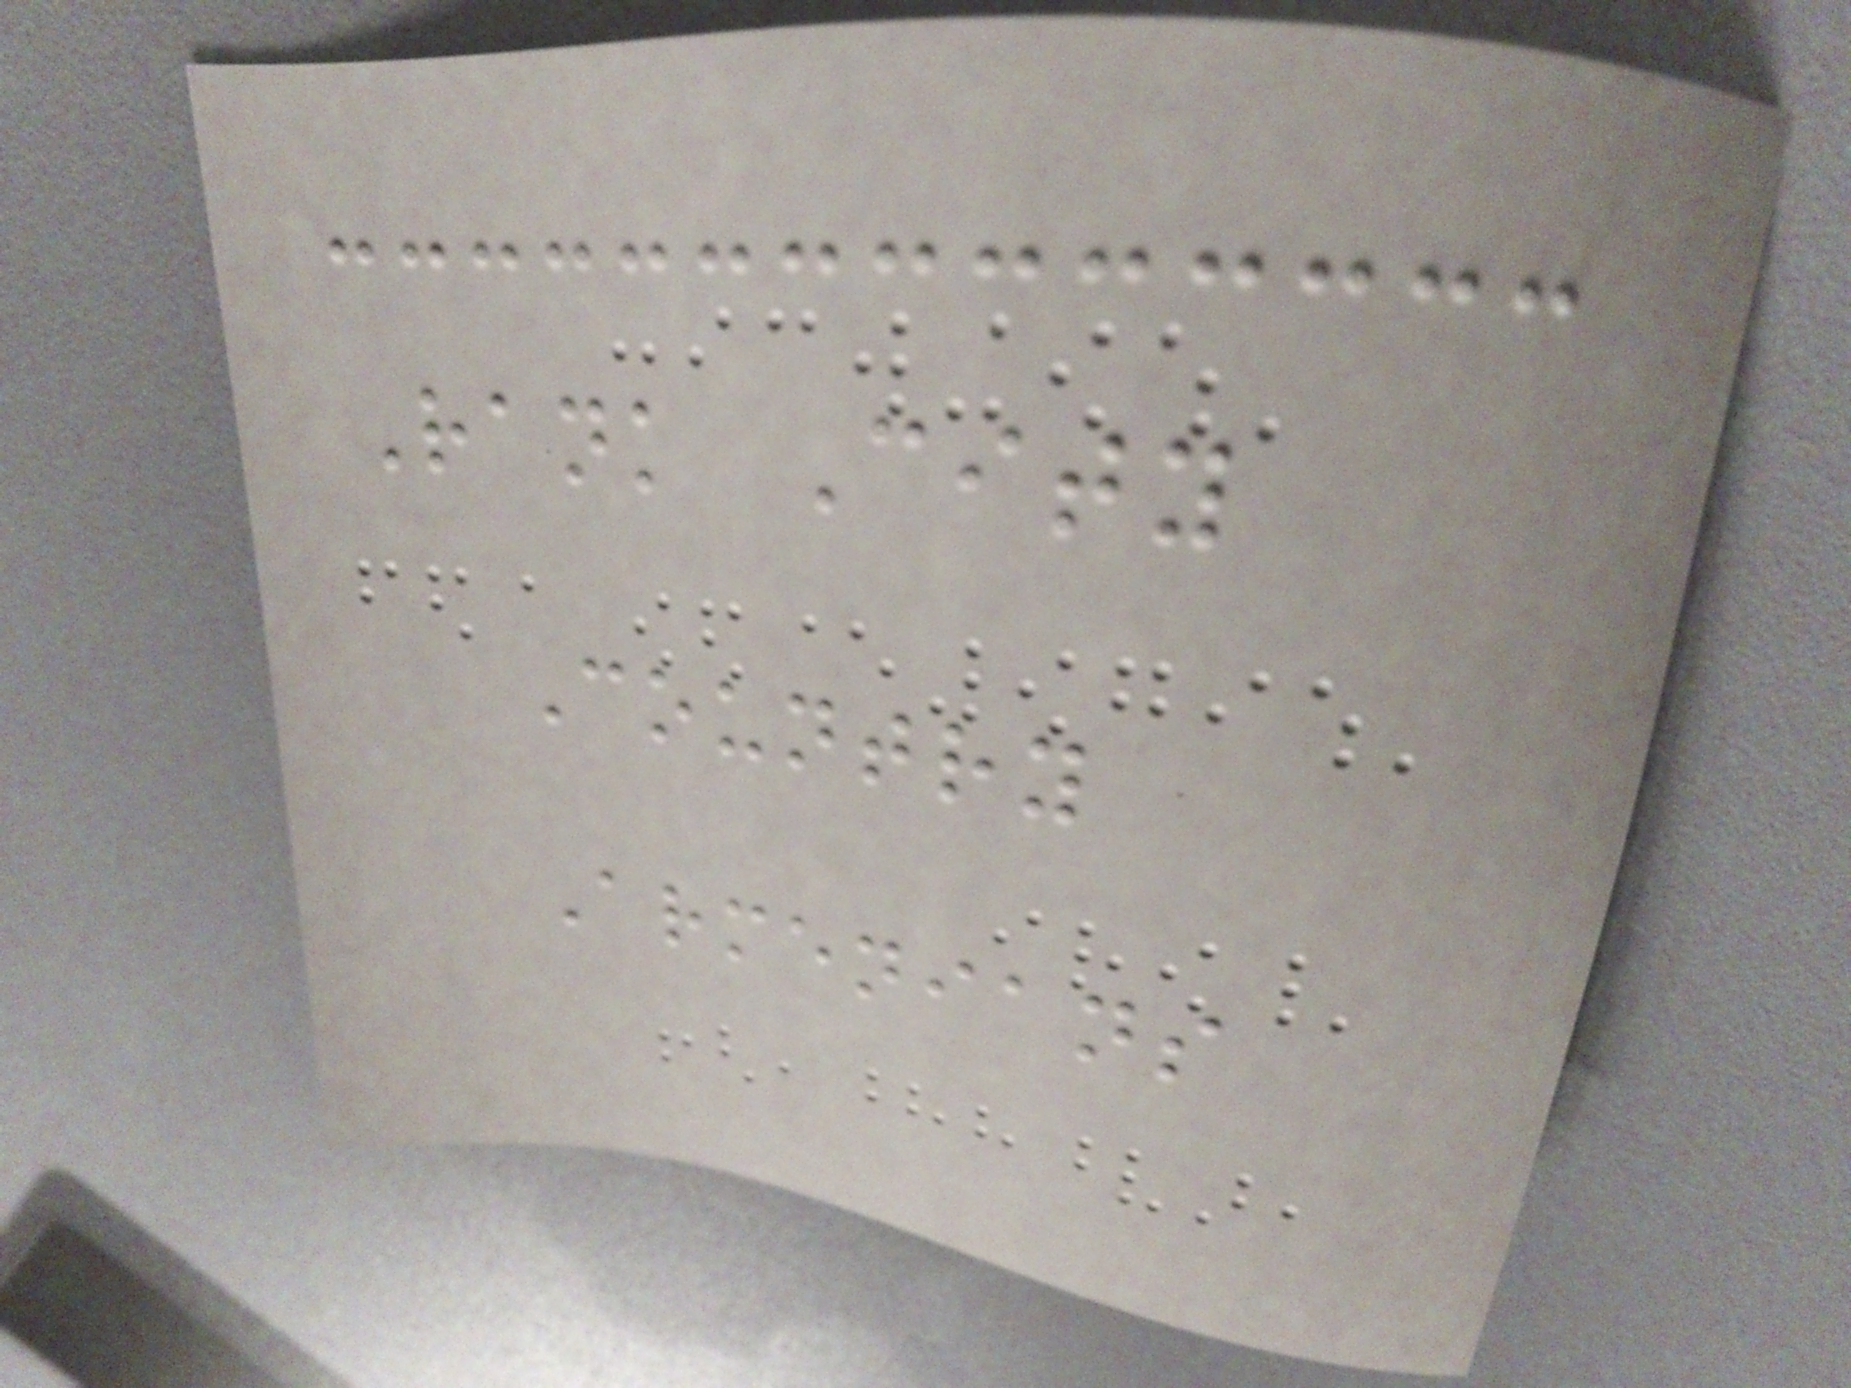Rank City
Country
Armenians
